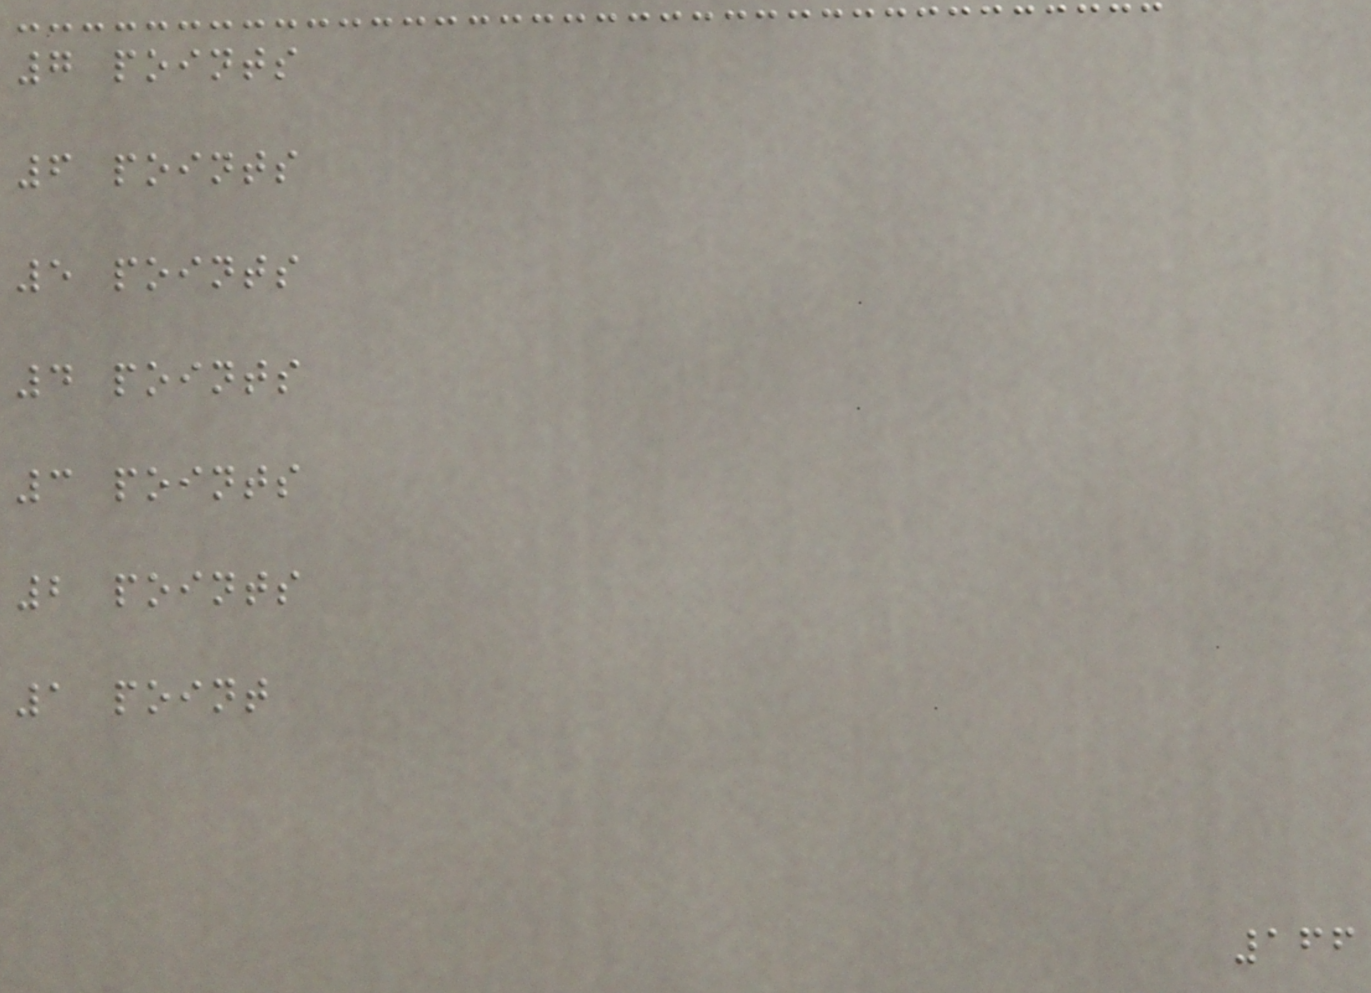7 points
6 points
5 points
4 points
3 points
2 points
1 point
166
